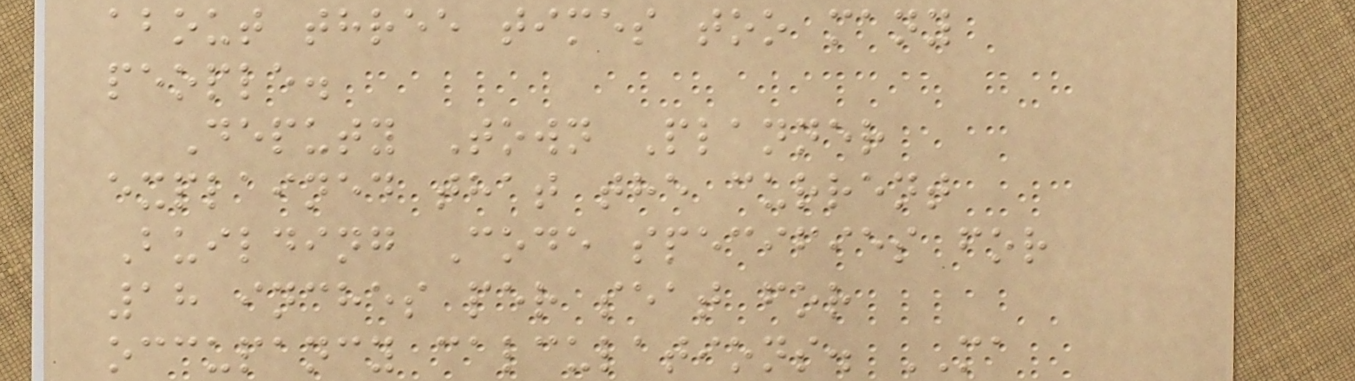about three times too many
people.
Deputy Town Planner
explained that the current
Building Code specifies for
18 inches per seat for
occupancy calculations. MA
